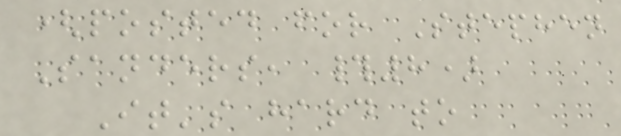(posted for Stephen
Sanders, #8)
It's hard to
